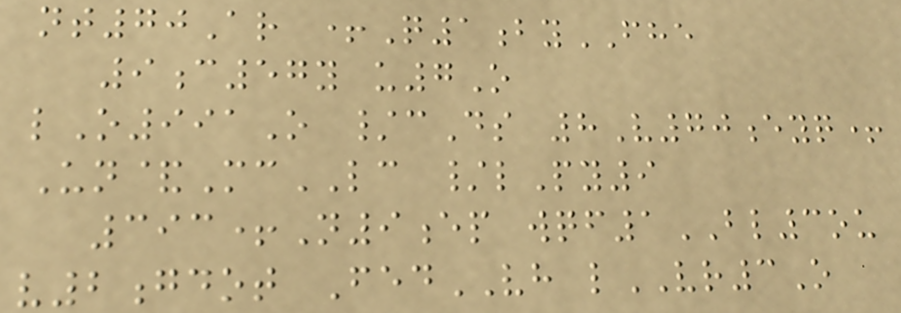nt70Ar +Q1byFHE
9c57y u7O
lO991O /cDs 8V70eyq+
Un&McLC /lPy9
393+N9ep wqf1BL3ou
v2gdot FedVH lVR3O
